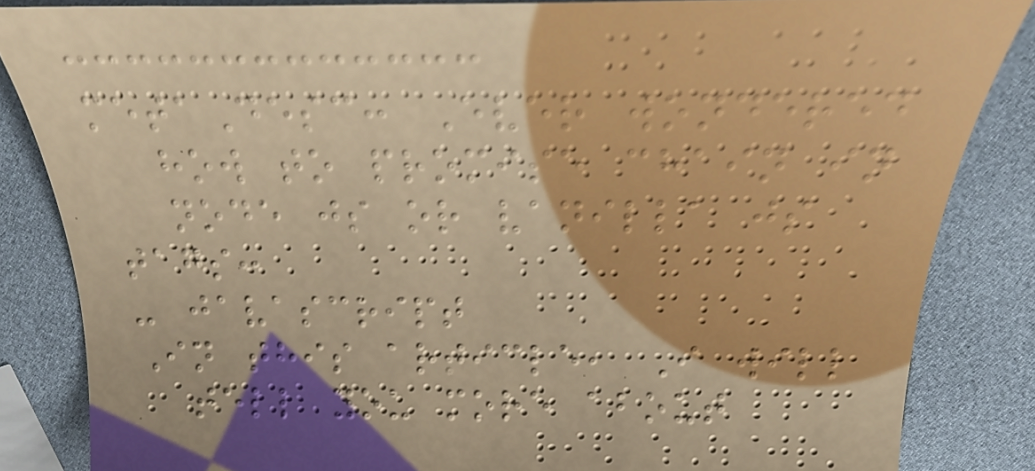metaDesc: Ever wondered
how to promise chain in
node js or vanilla js
tags:
- javascript
In this article, I will
tell you more about
